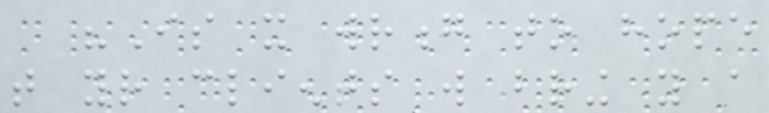"Is it wrong to hope
that your clients will bring you a
